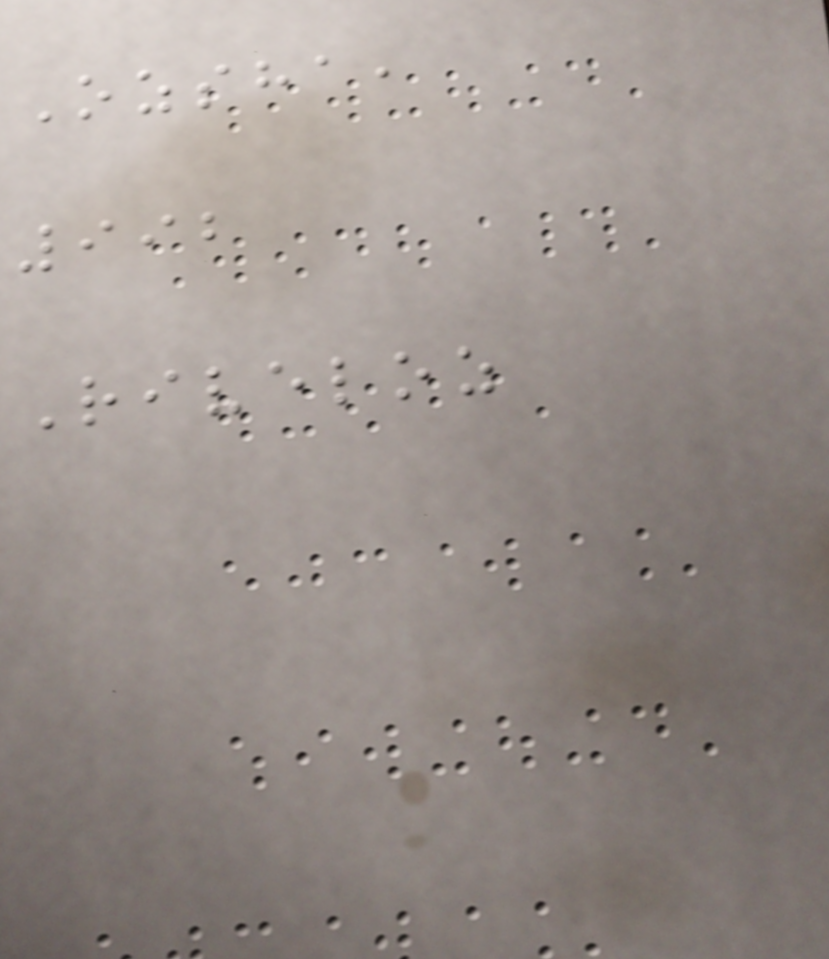Ozsha,
992
Riveloz
